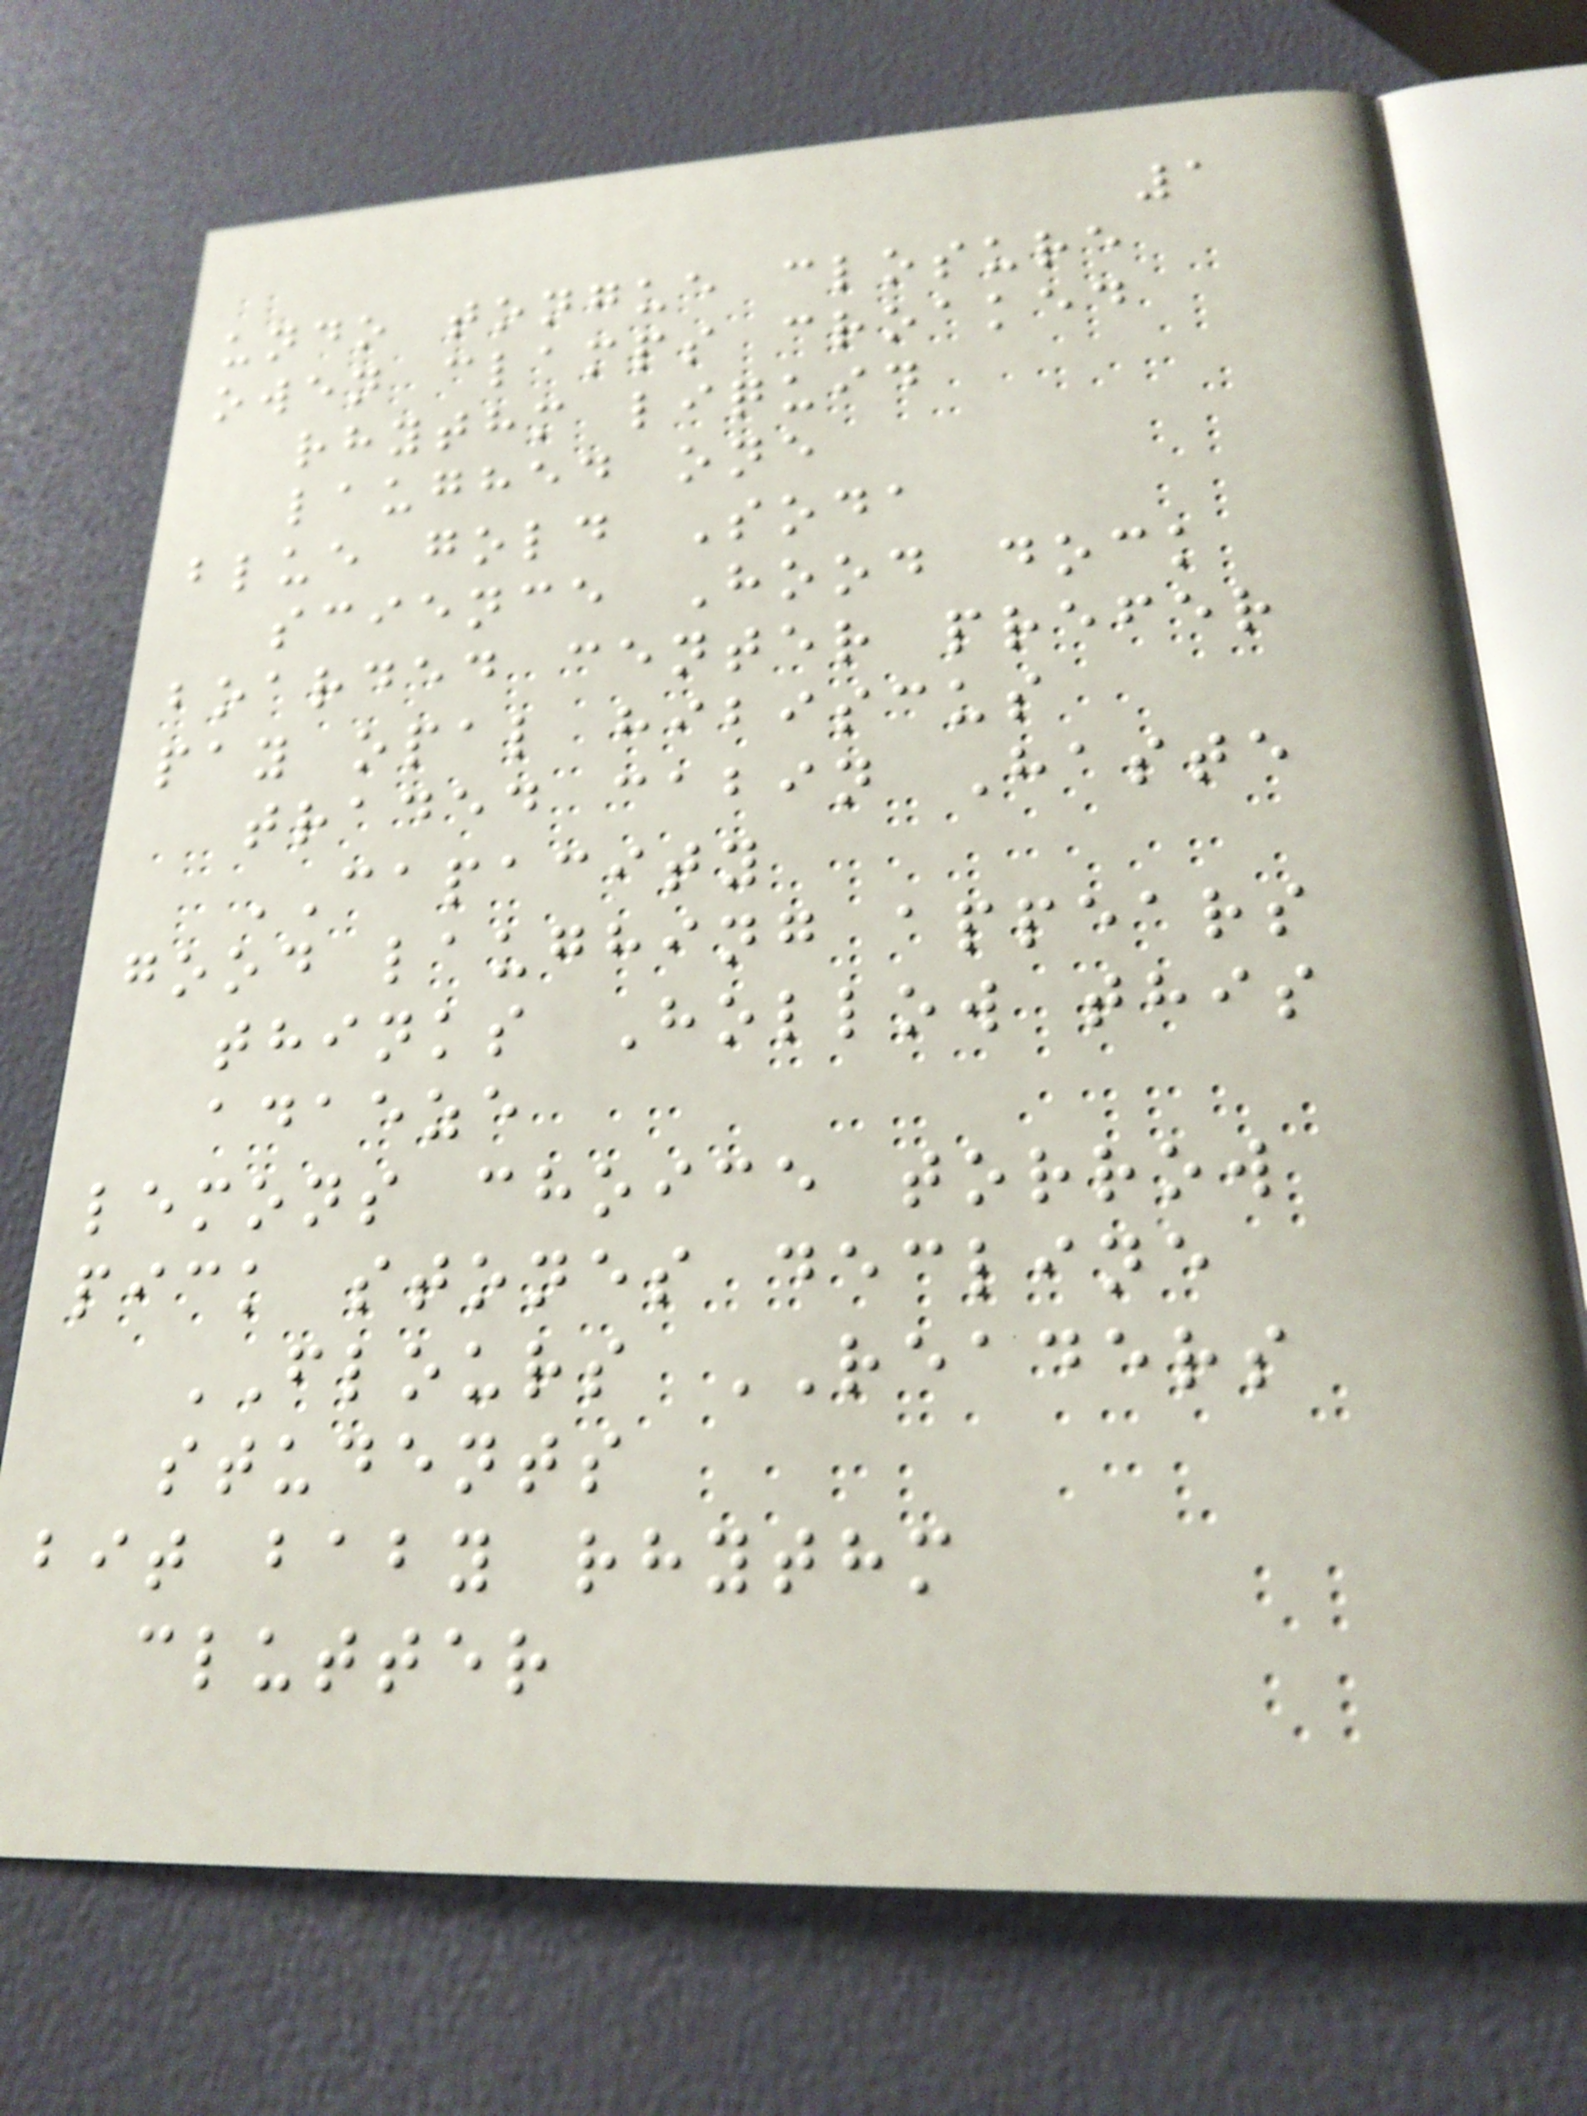1
undo tongue closure
owen clamps croaked
rhythm liquid
laughed one
blue gold Soda
science Hood dock
boarded center prefer
pay opal hibiscus
traded cabin Haste
CAPACITY
good laughing appears
thinks Hollow this
adaeze
lemons choice torrow
pick stones decline
FLOURS READERS
students
bit baby rhythm
clutter
